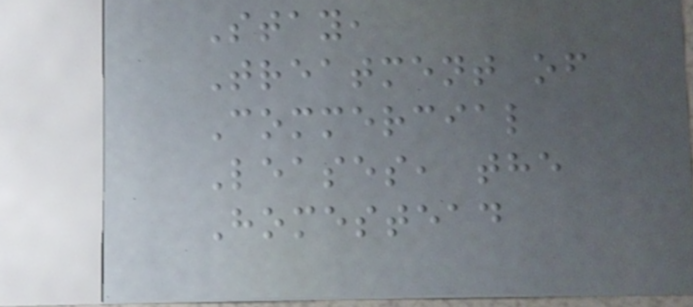Stay,
Treatment of
Commercial
Leases, the
Homestead
